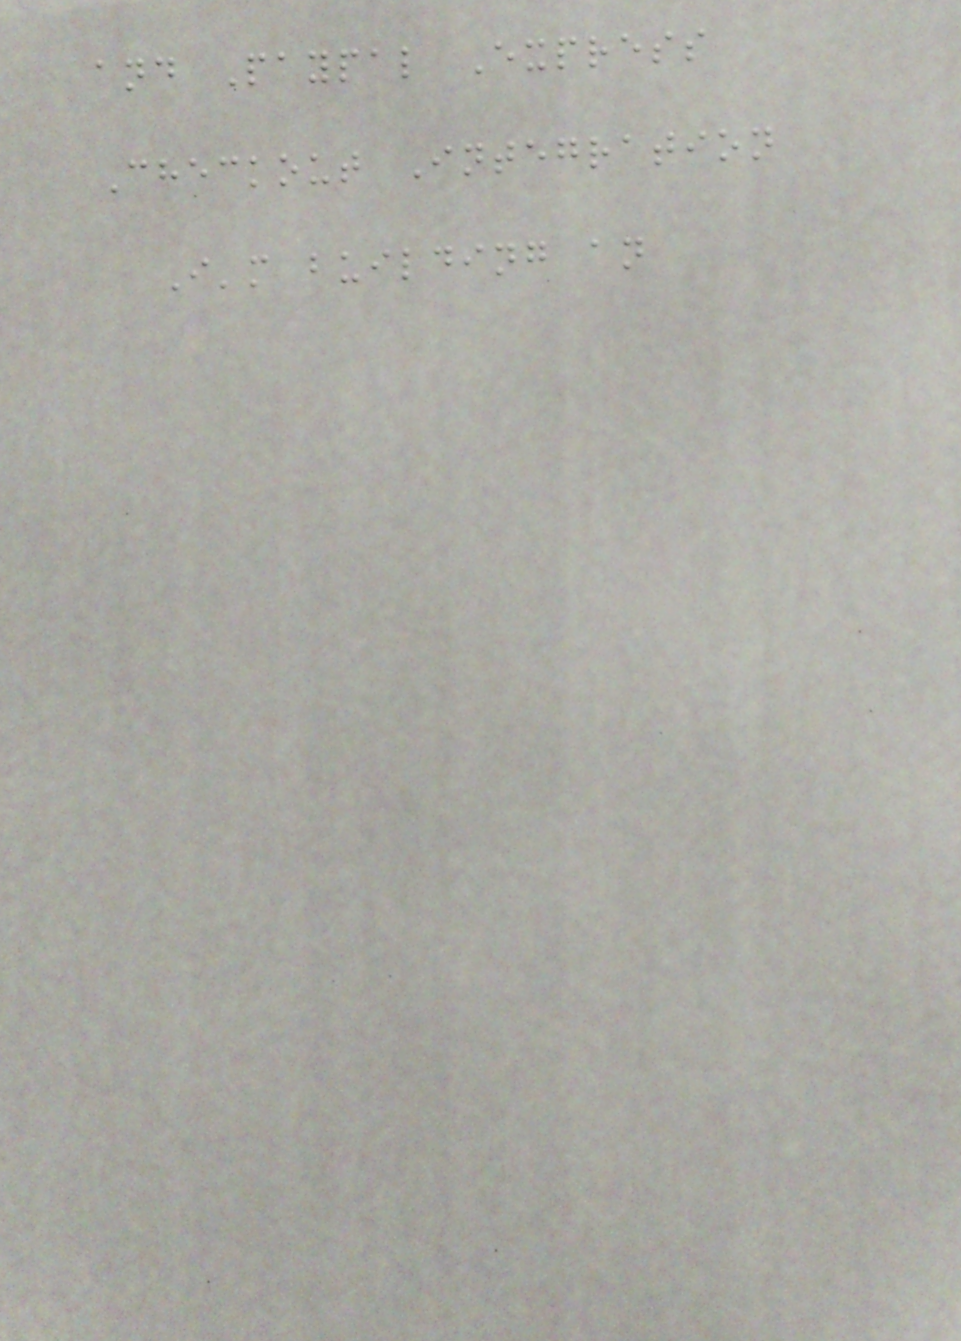and Paypal Express
Checkout Integration
I'm building an
